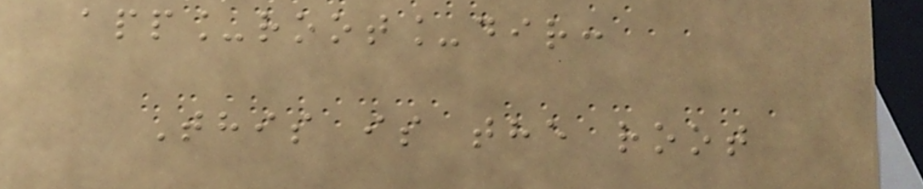app_root_dir:
This is the root
